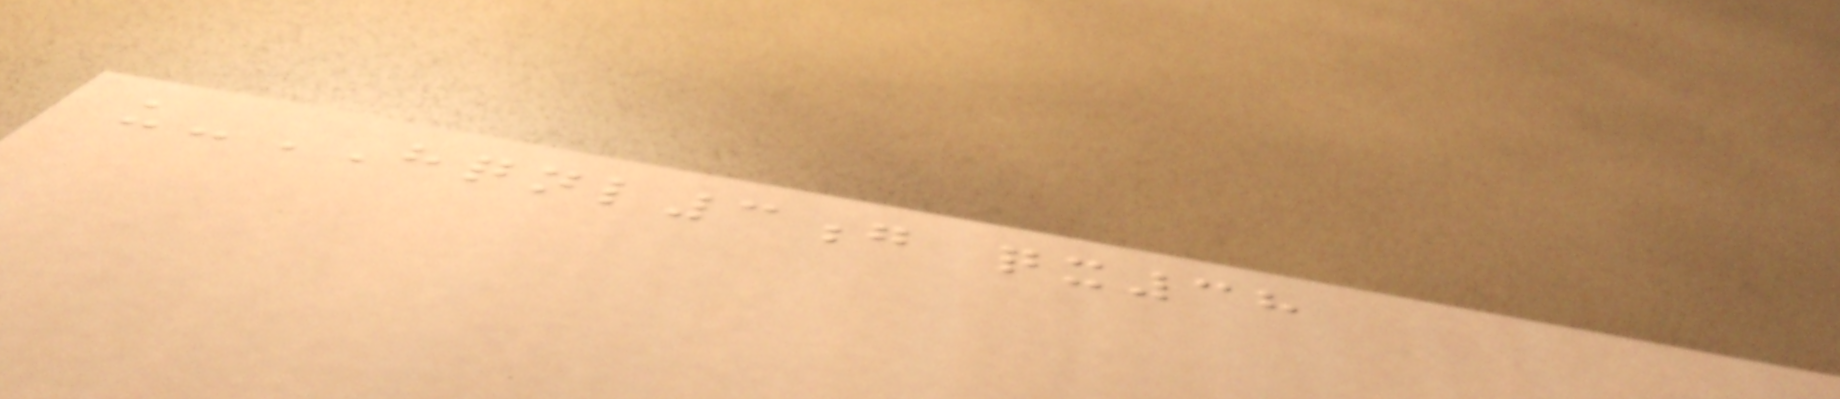u-HQNL3g qx38
